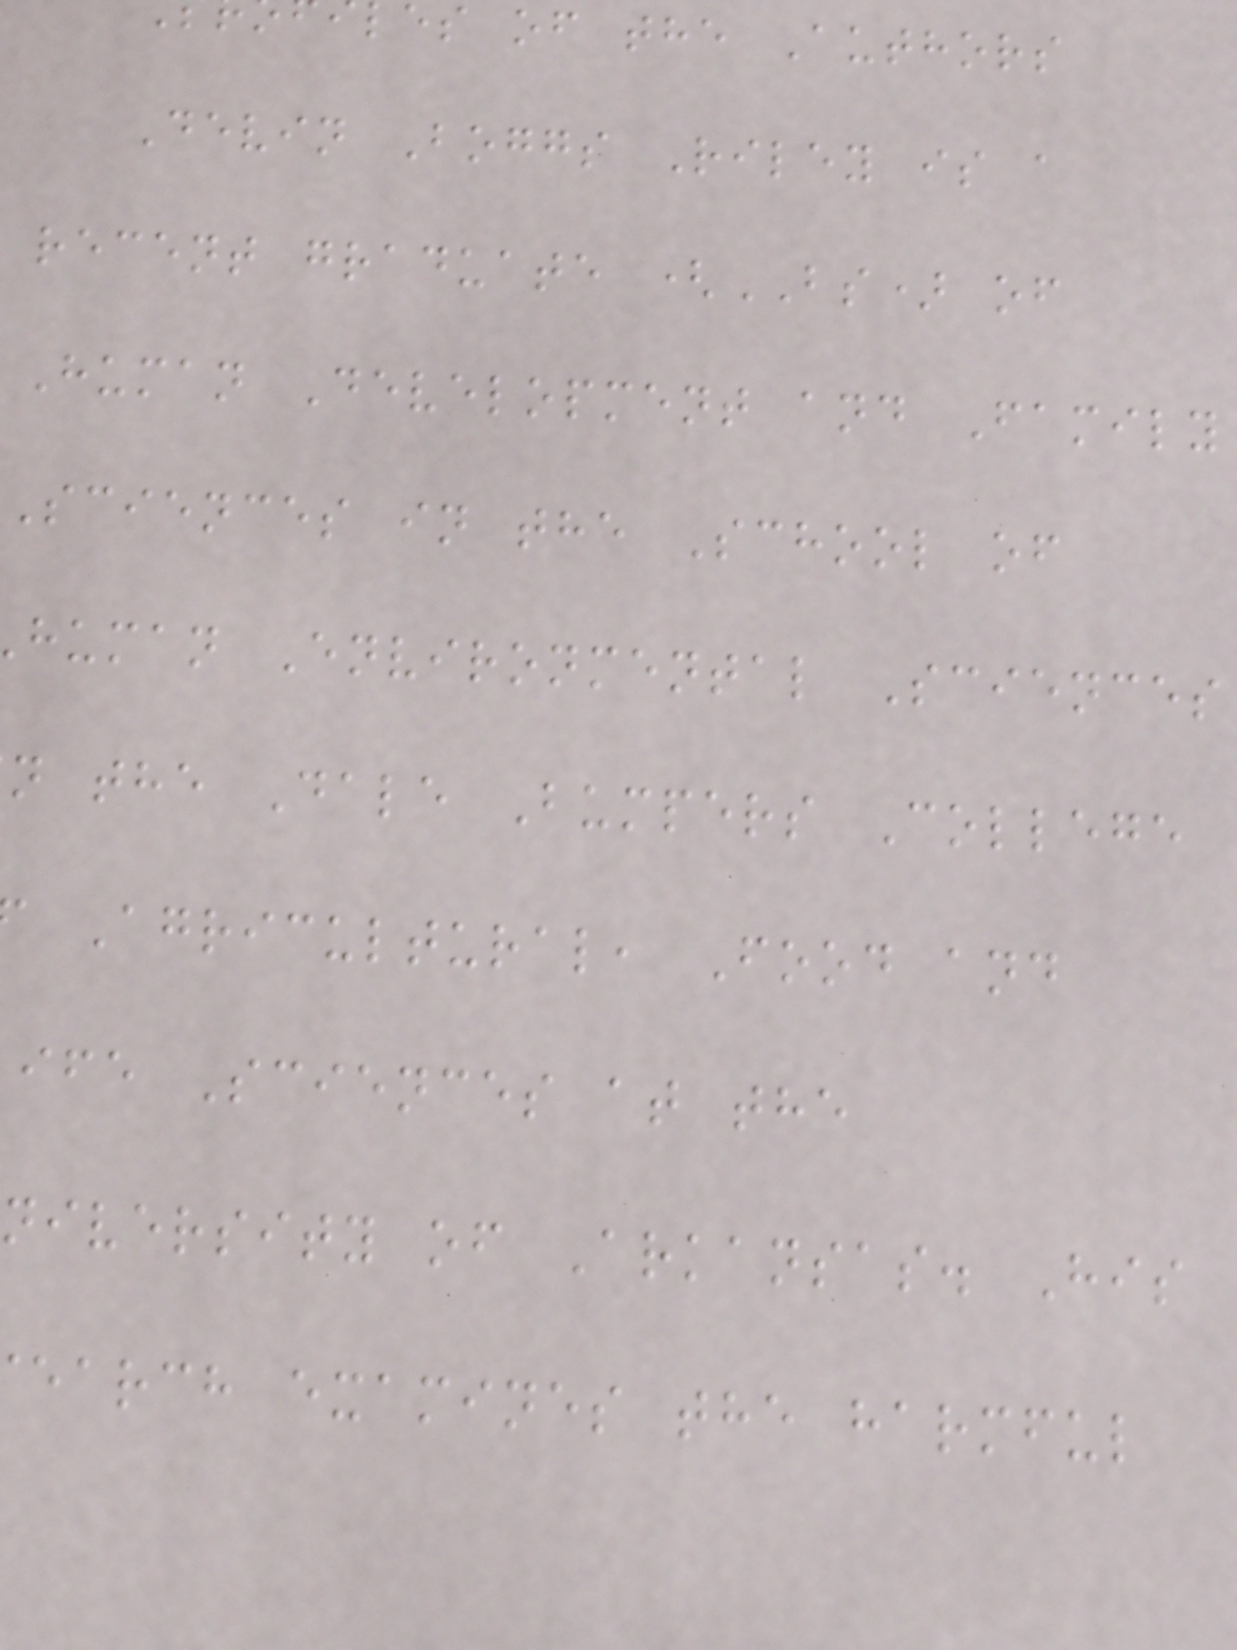es of the Authors
Devin Boggs Riley is a
recent graduate (BS) of
Human Development and Family
Sciences in the School of
human Environmental Sciences
n the Dale Bumpers College
Agricultural, Food and
ife Sciences at the
niversity of Arkansas. His
earch examines the harmful
